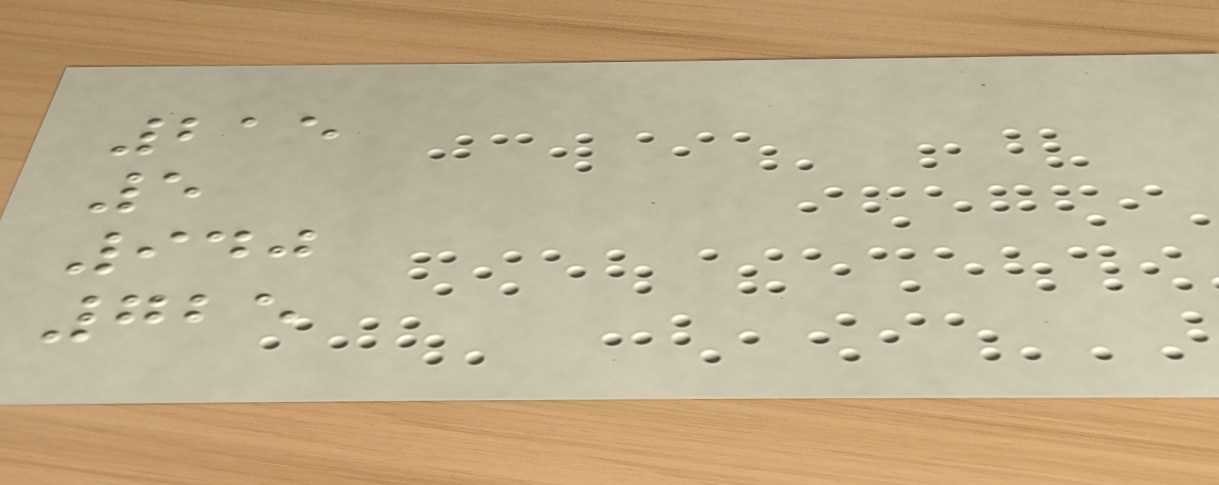215
5
940
725
